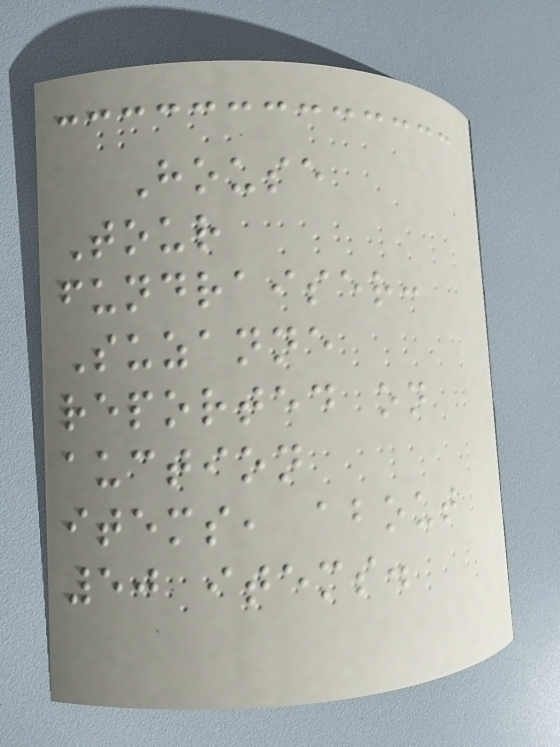House
Tour
fundraiser:
Suzanne
reported on
auction
items, about
50 items.
